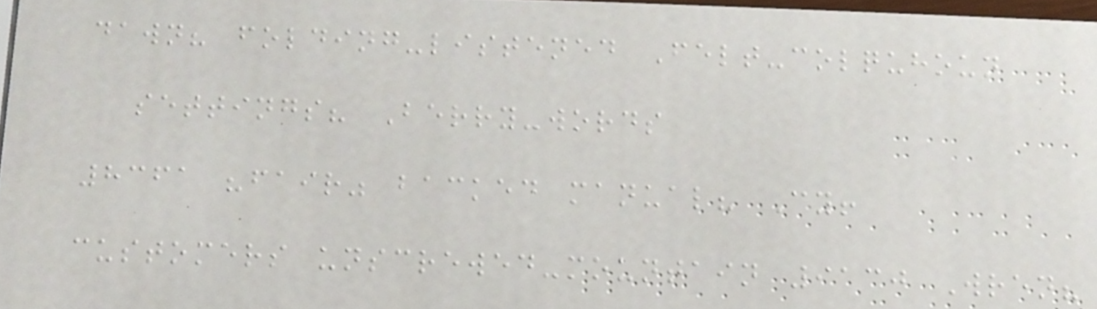dawn? folding-listened Felt-colquhoun
settings? Berry-words
8361 "fair" backed manual? Cy!
customers unscrewed-mountain 9130 Wren?
